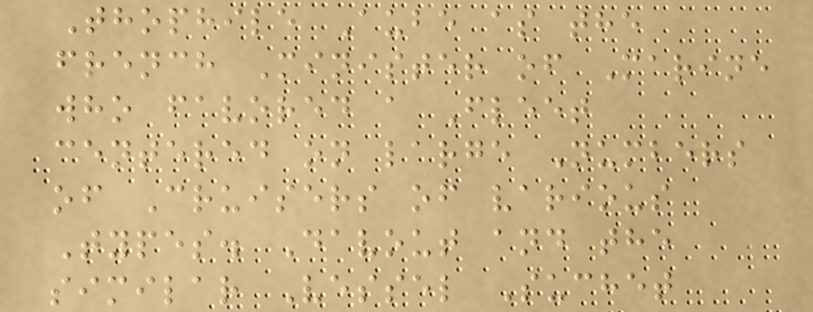Thophile Aube as the
french Minister of Marine
who favored a Fleet
centered on large Numbers
of Cruisers of various
Types. Davout and the
similar Vessel Suchet
